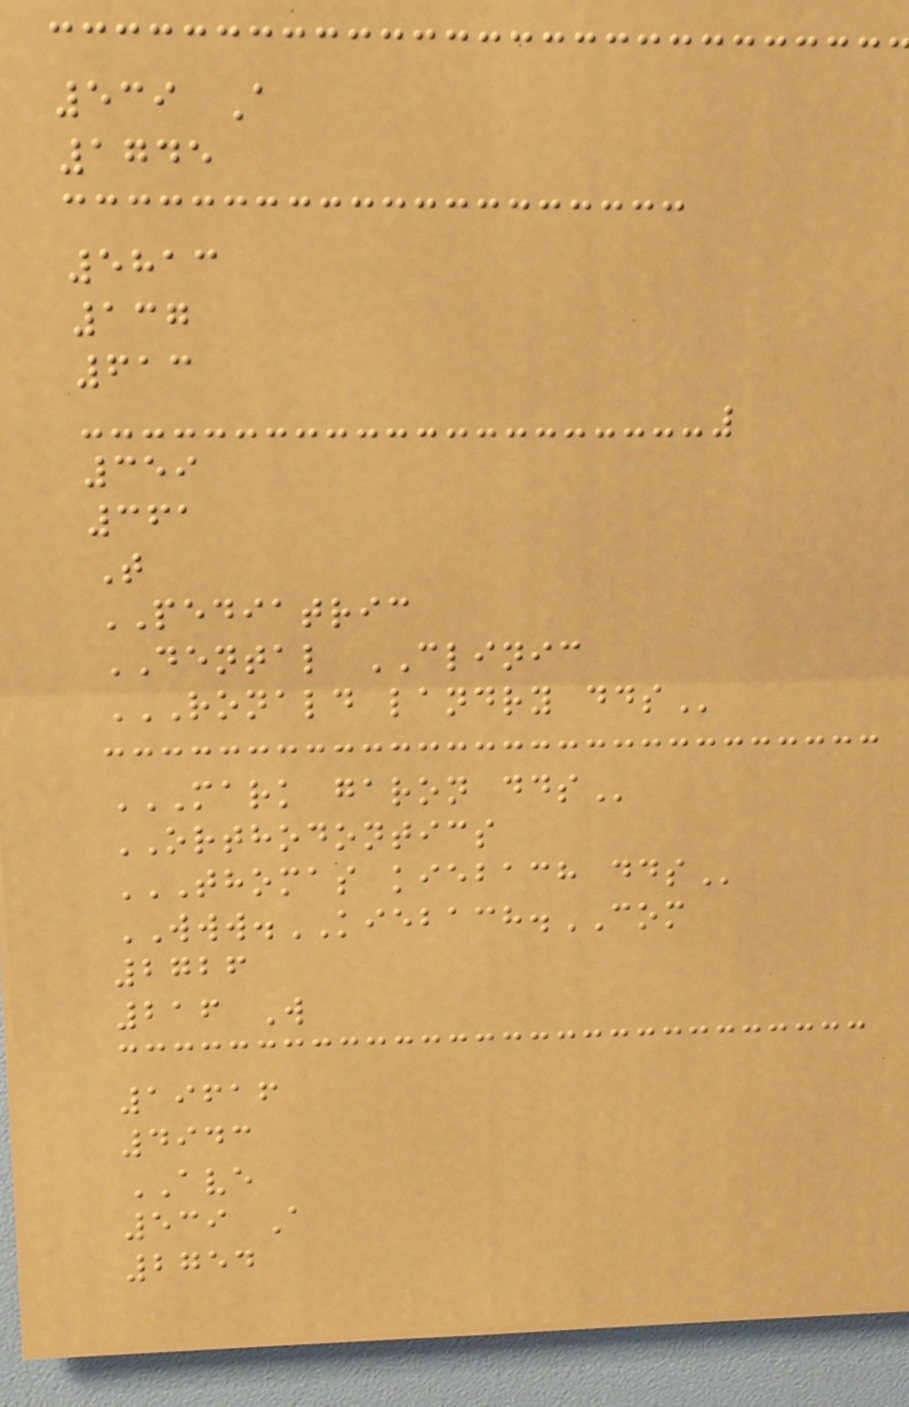539 A
1745
5813
137
613
359
361
T
PEDIATRIC
DENTAL CLINIC
RONALD LANDRY DDS
MARK GARON DDS
ORTHODONTICS
THOMAS KIEBACH DDS
WWW.KIEBACH.COM
2726
216 W
19616
4943
AVE
539 A
2754
